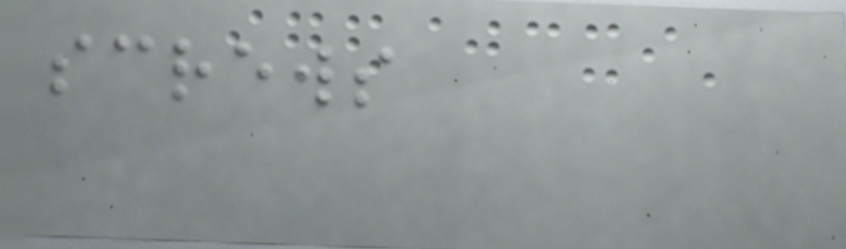screws
